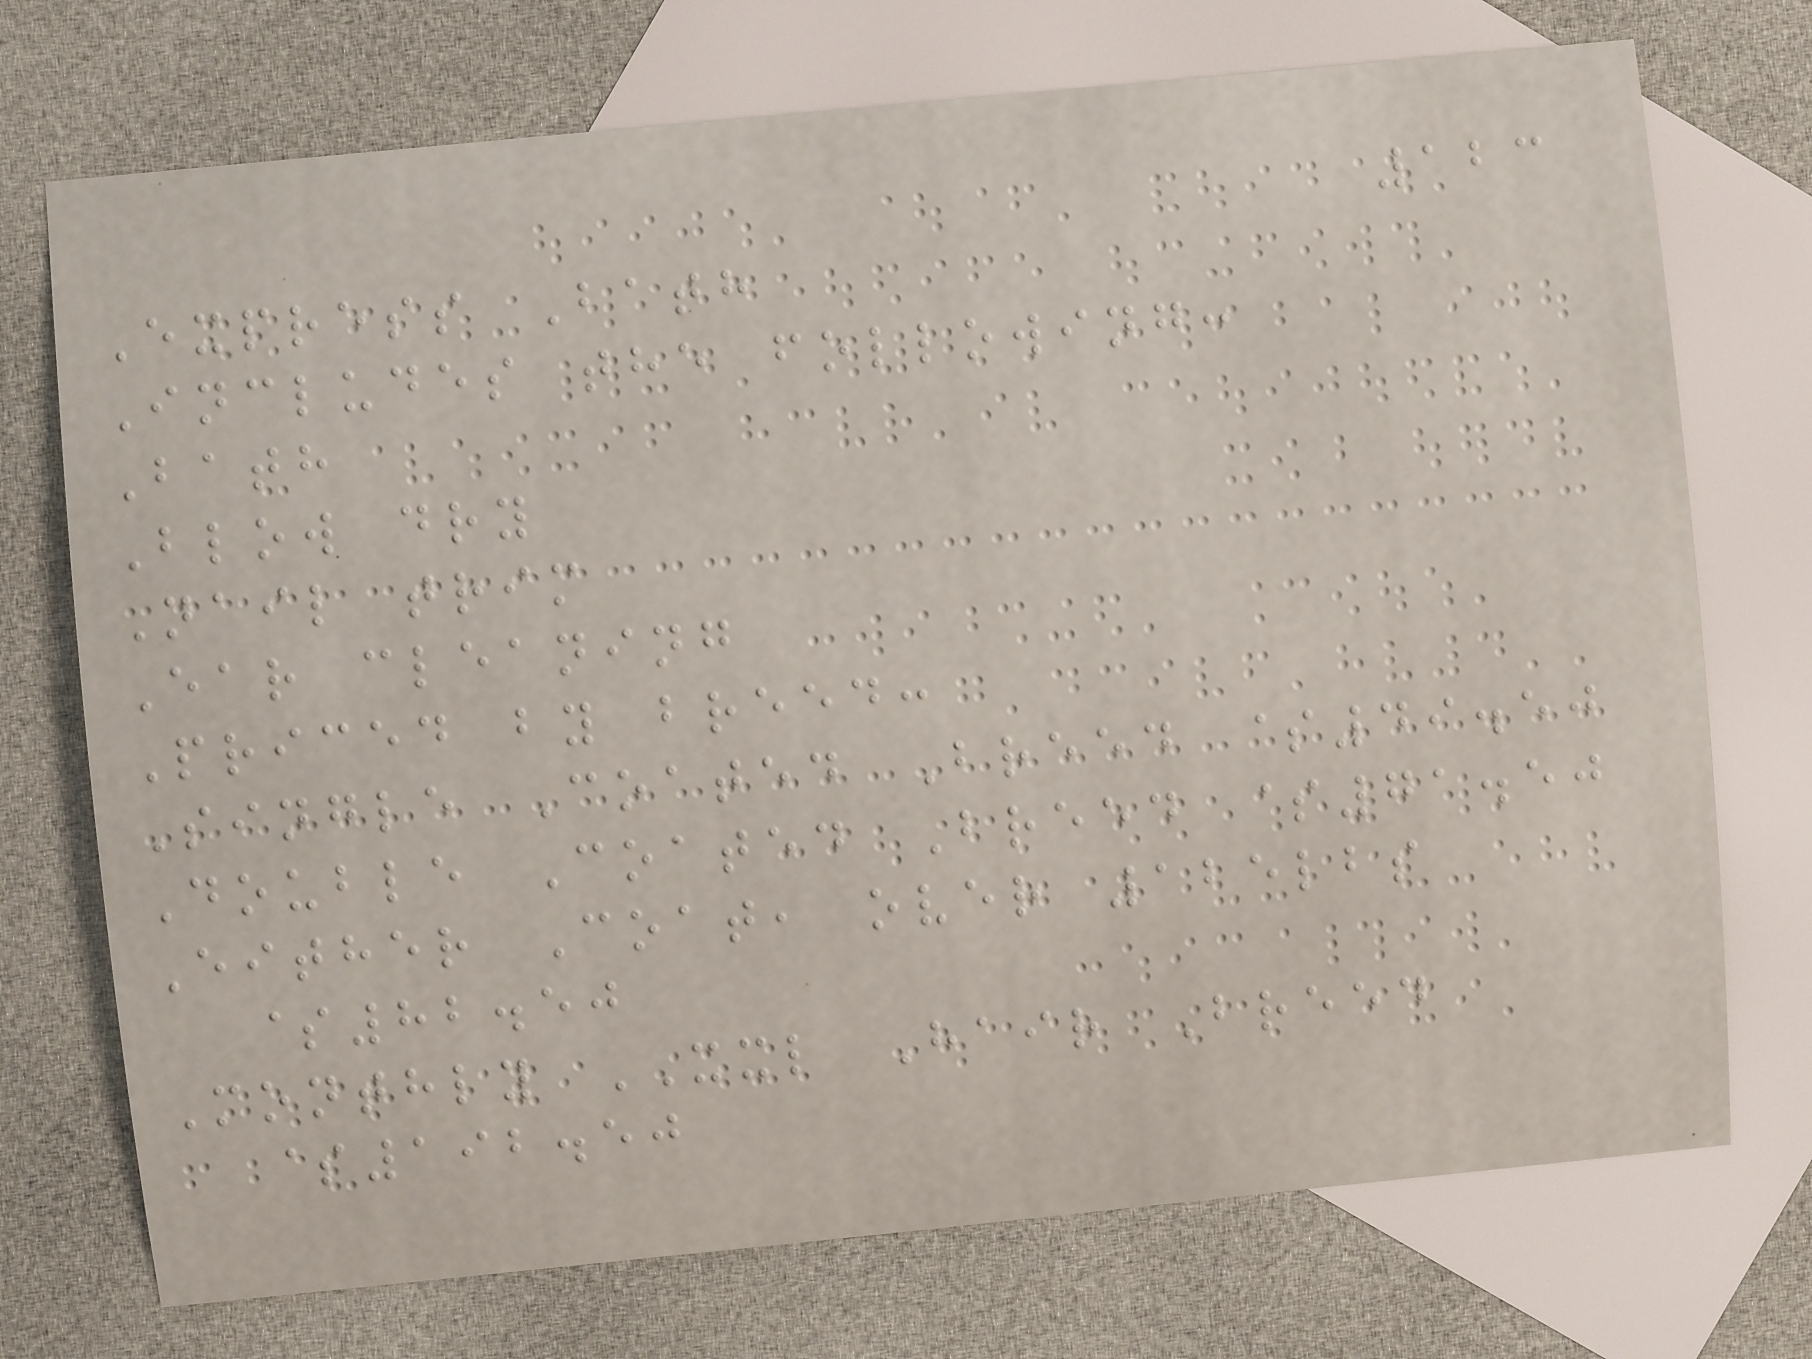123
Express Bath
Includes the following:
Bath
Blow dry
Nail trim
Ear cleaning
Priced by breed:
Single Coated Breed $49.50
Double Coated Breed $71.50
Either Coat, over 125lbs
$82.50
Monthly XXL Hair Breed
$192.50
